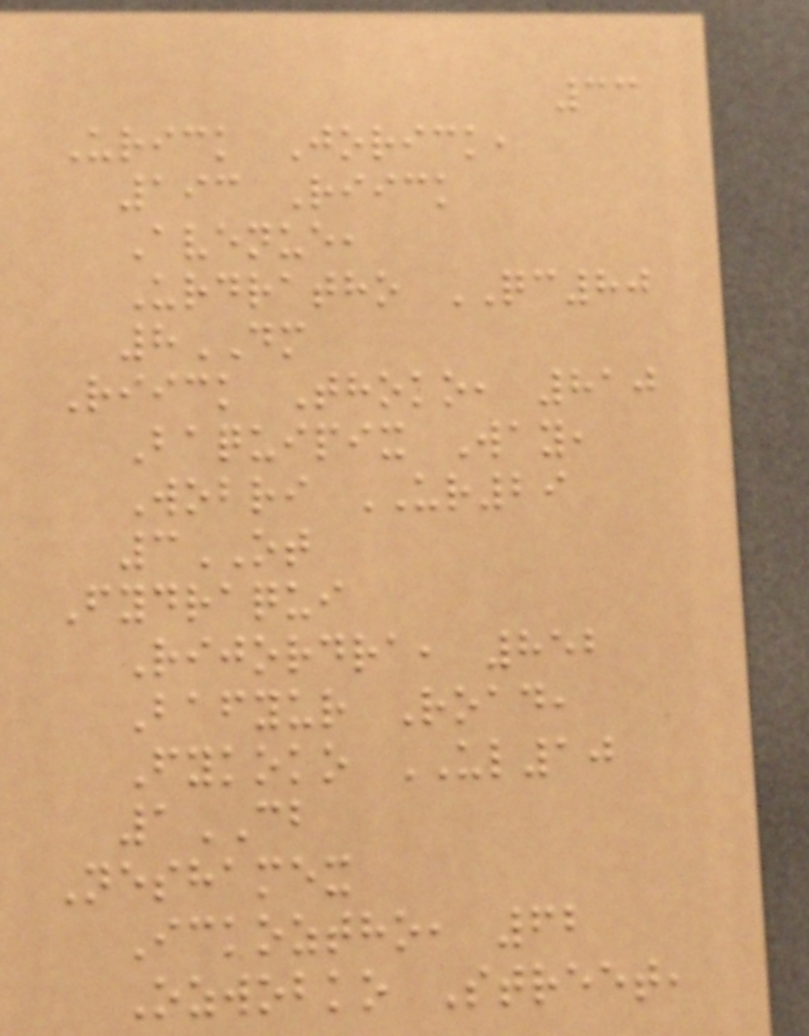33
Urick Jorick,
193 Riick
Avenue,
Urdratho QC80
8DM
Riick Thoko, 810
Baquipix Way,
Wobri UR29
3OT
Fydraqui
Rijordra, 852
Bafyur Road,
Fykoko UL10
1CB
Neshamex
Ickoztho, 62
Ozwobko Street,
